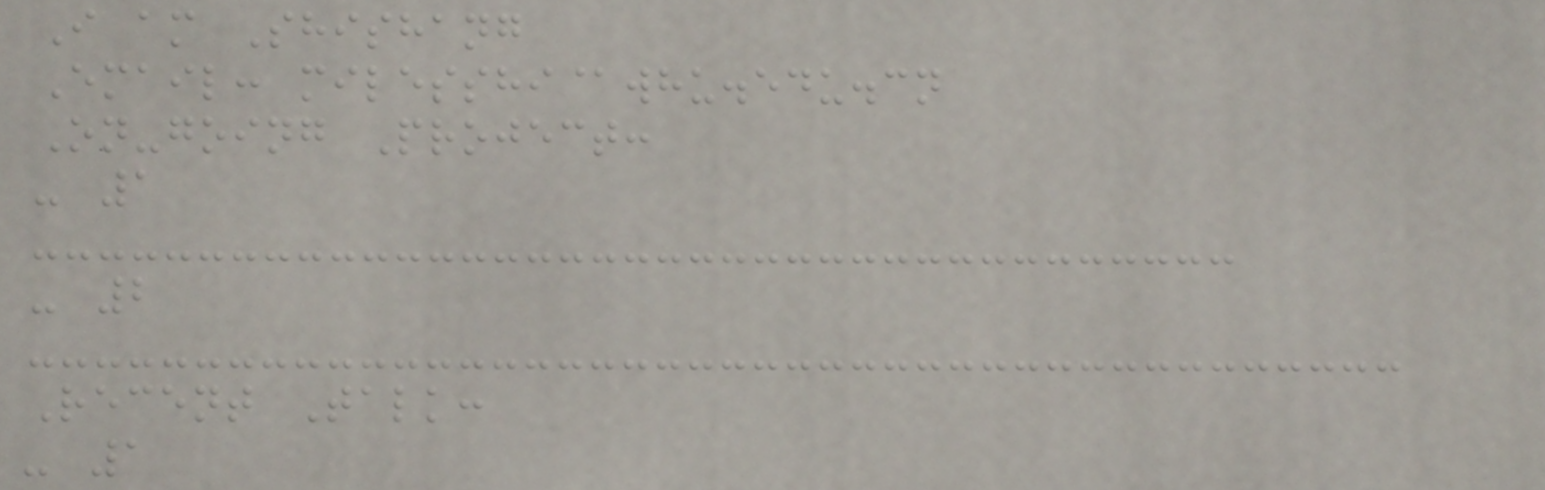I am Shishang
Email: milesshi@whu.edu.cn
On-going Project:
- 1
- 2
Recent Talk:
- 1
